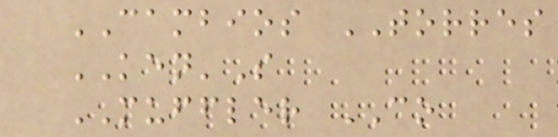CAMBIOS TORRES
KEN'S
MUFFLER CO
